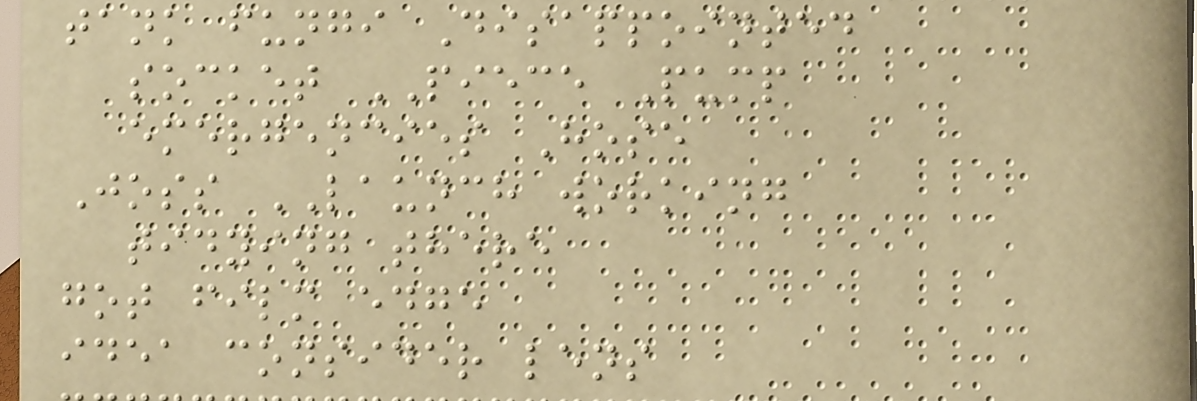tank fungi Disappointed
socket PIECE Pump
emergencies Hose
Joss LAUNCH working
tidying there
got film edge
idea consider lens
